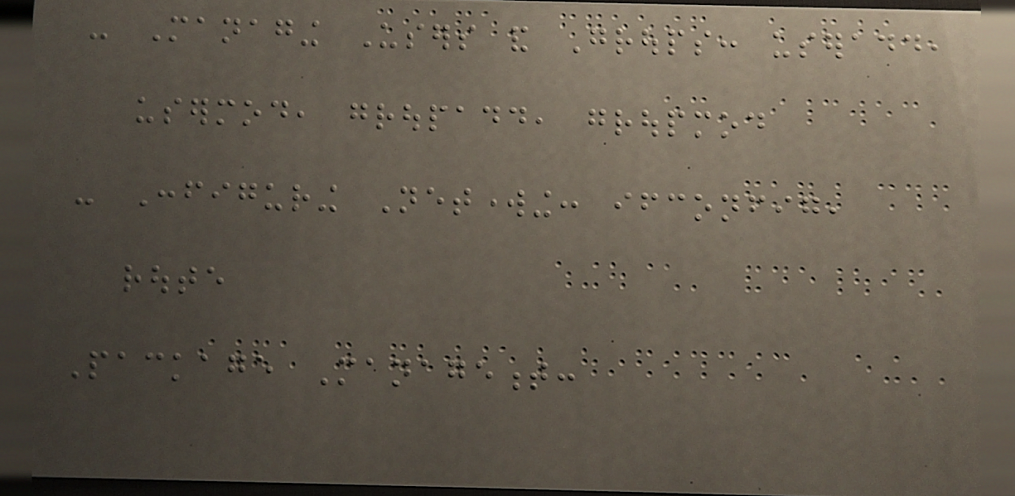- Managing Users and Groups: useradd,
usermod, groupadd, groupmod
- Configuring Networking: ifconfig,
route
Package Management:
